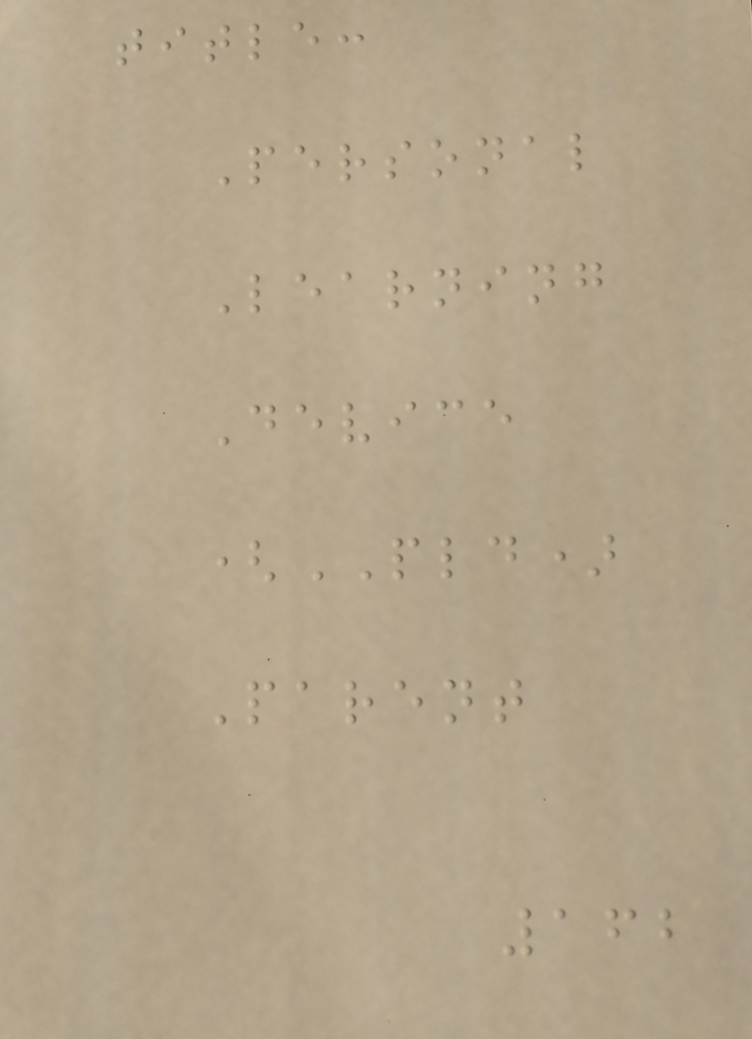title:
Personal
Learning
Device
(PLD)
Parent
162
